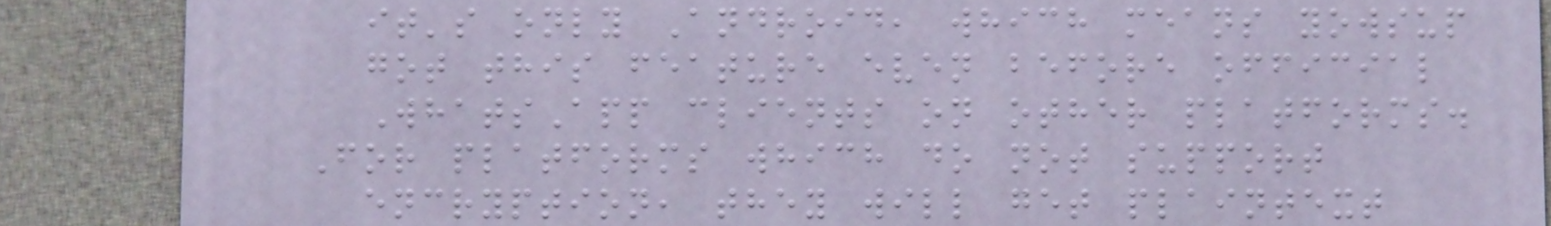it's only Android, which means yowsup
got this feature even before official
WhatsApp clients on other platforms.
For platforms which do not support
encryption, they will get plaintext
